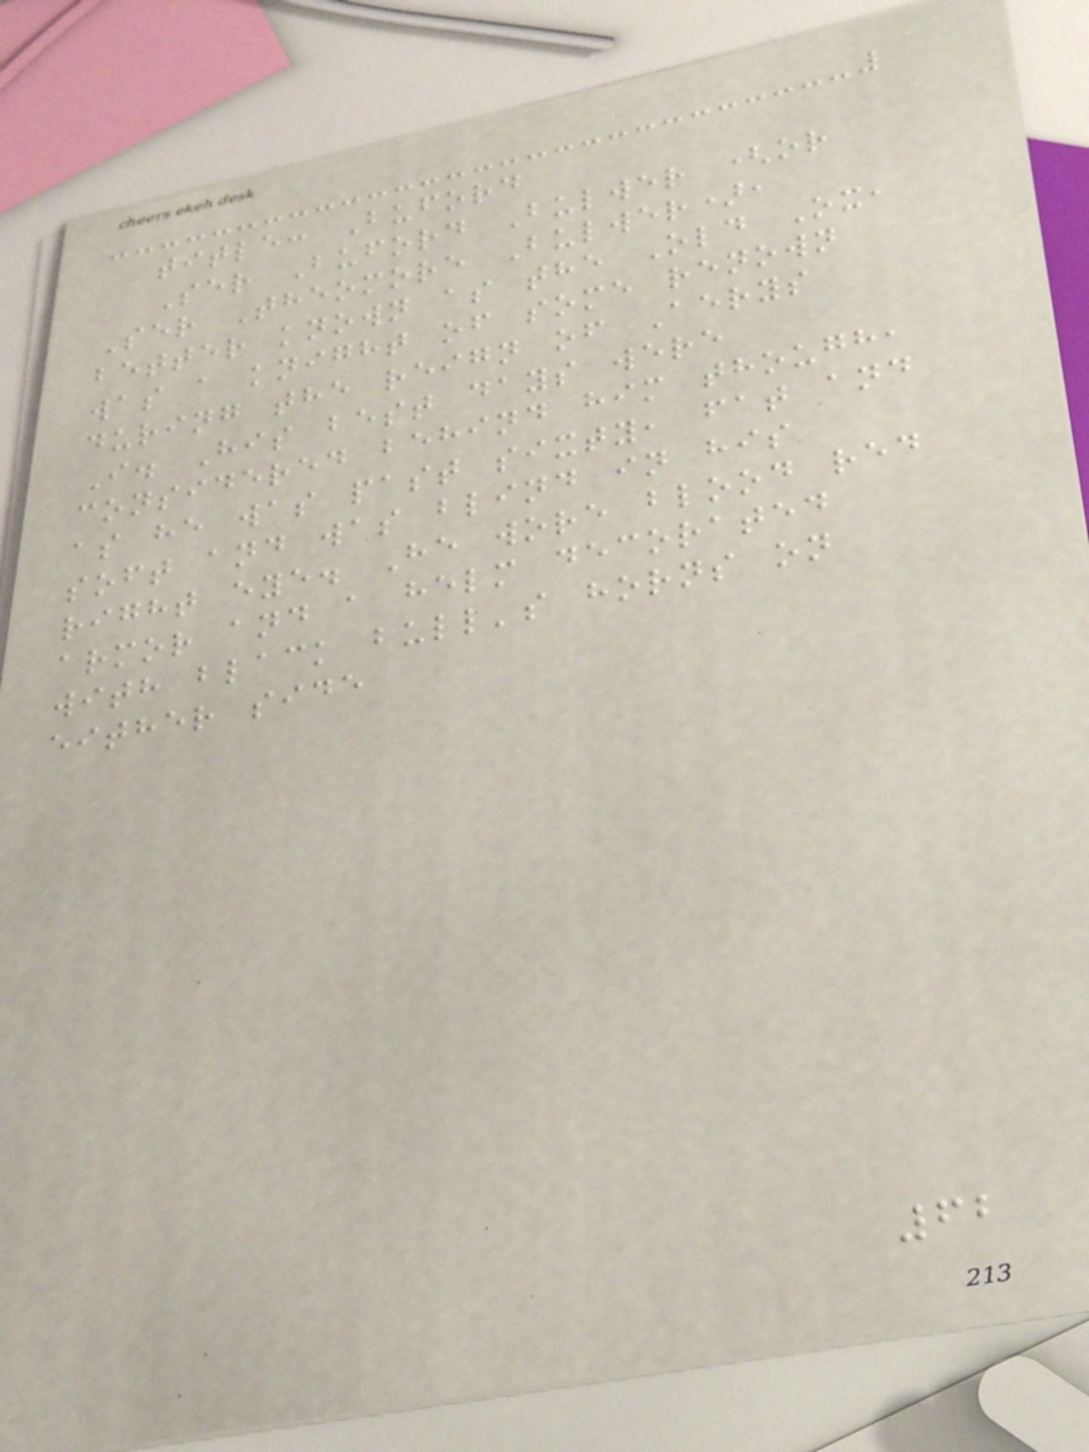title: Buford
Ser Buford Bulwer (or
Ser Theomore Bulwer),
better known as the Old Ox,
was a knight of some renown
during the reign of Aerys
I. His best days were
considered behind him though,
as he was past sixty, fat and
soft and was blind in his
right eye. He wore blood red
armor and a helm decorated
with black bull's horns on
either side
62
